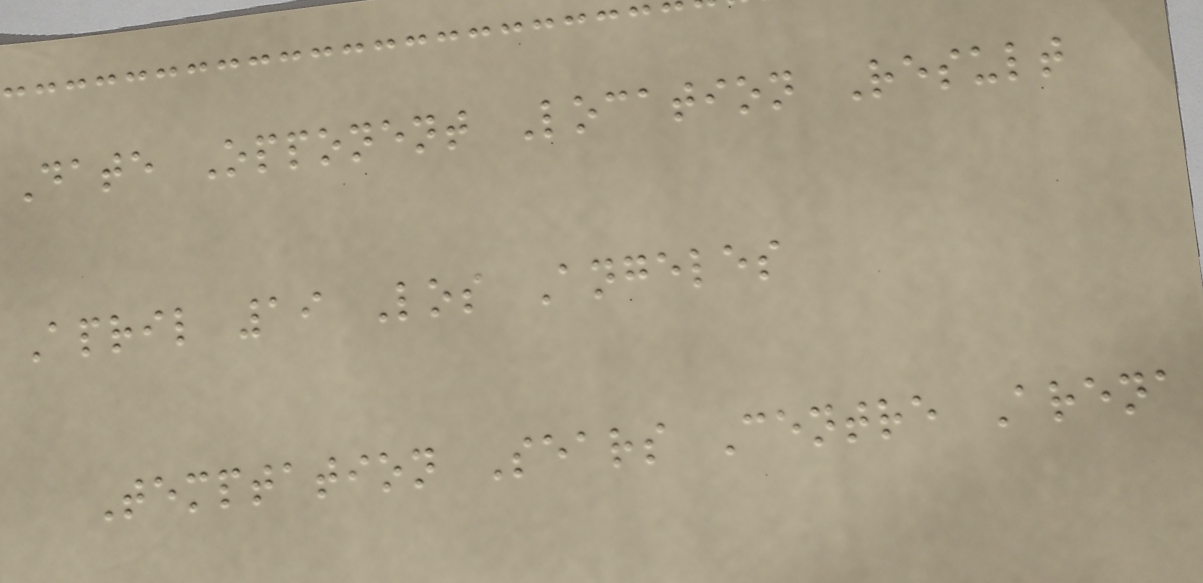Date Opponent Location Result
April 19 Los Angeles
Temptation Sears Centre Arena
